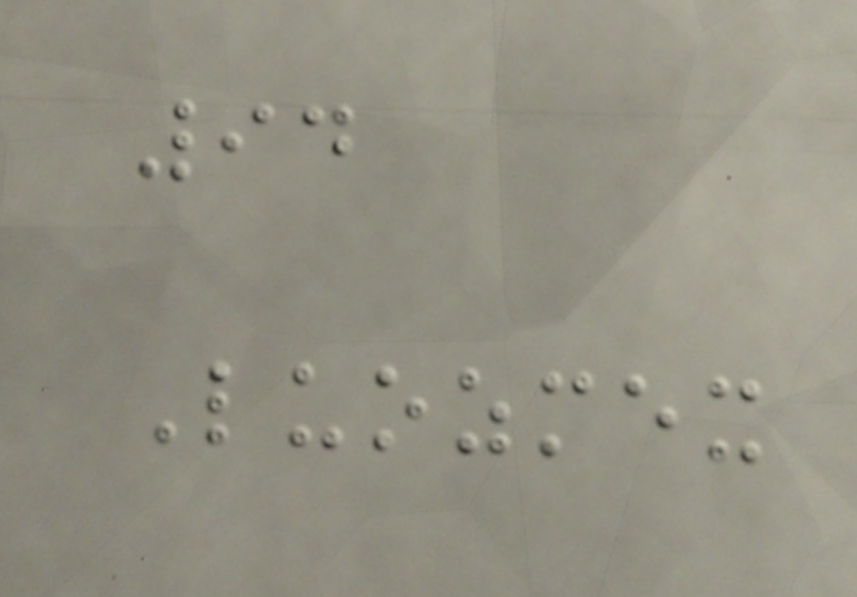94
Luozmex
